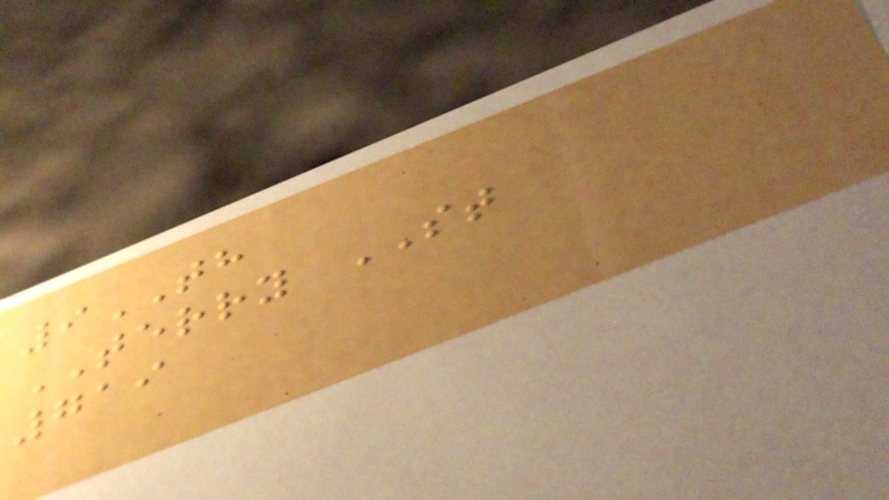9TH
TERRY ST
719
